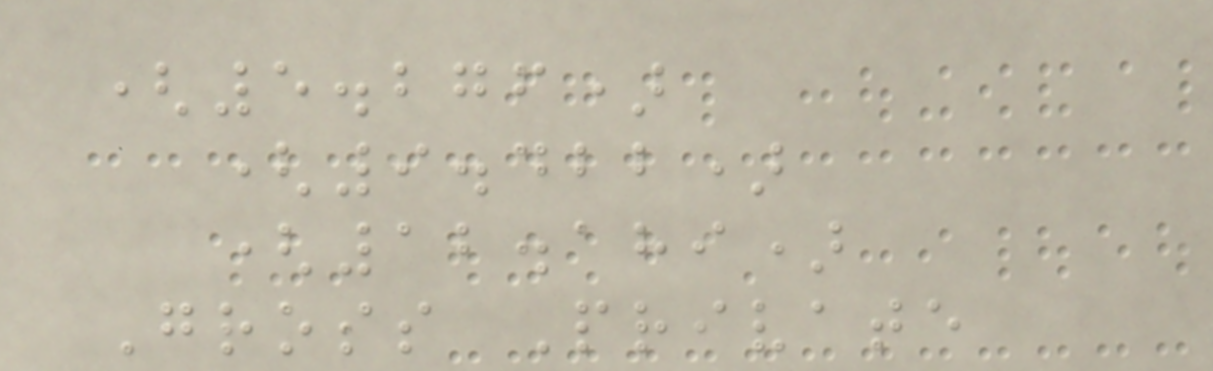(5.276)
(9.422)
(12.189)
Gross Private
